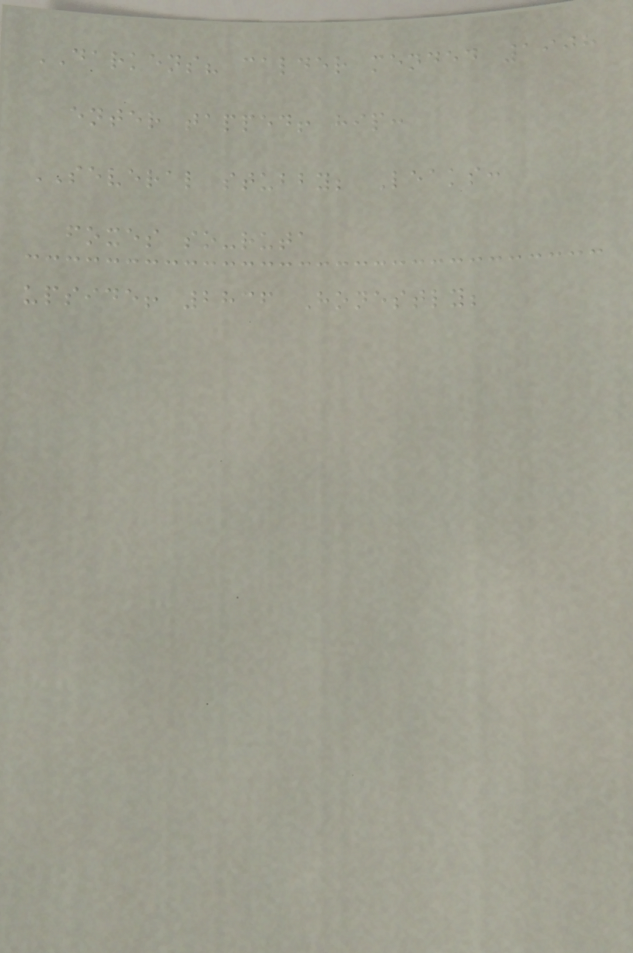DARKENS? calder mended 1908
enter tapped! hip:
SEVERAL stubby; Leaks:
foxes so-ruta
upside! 2836 Honestly;
